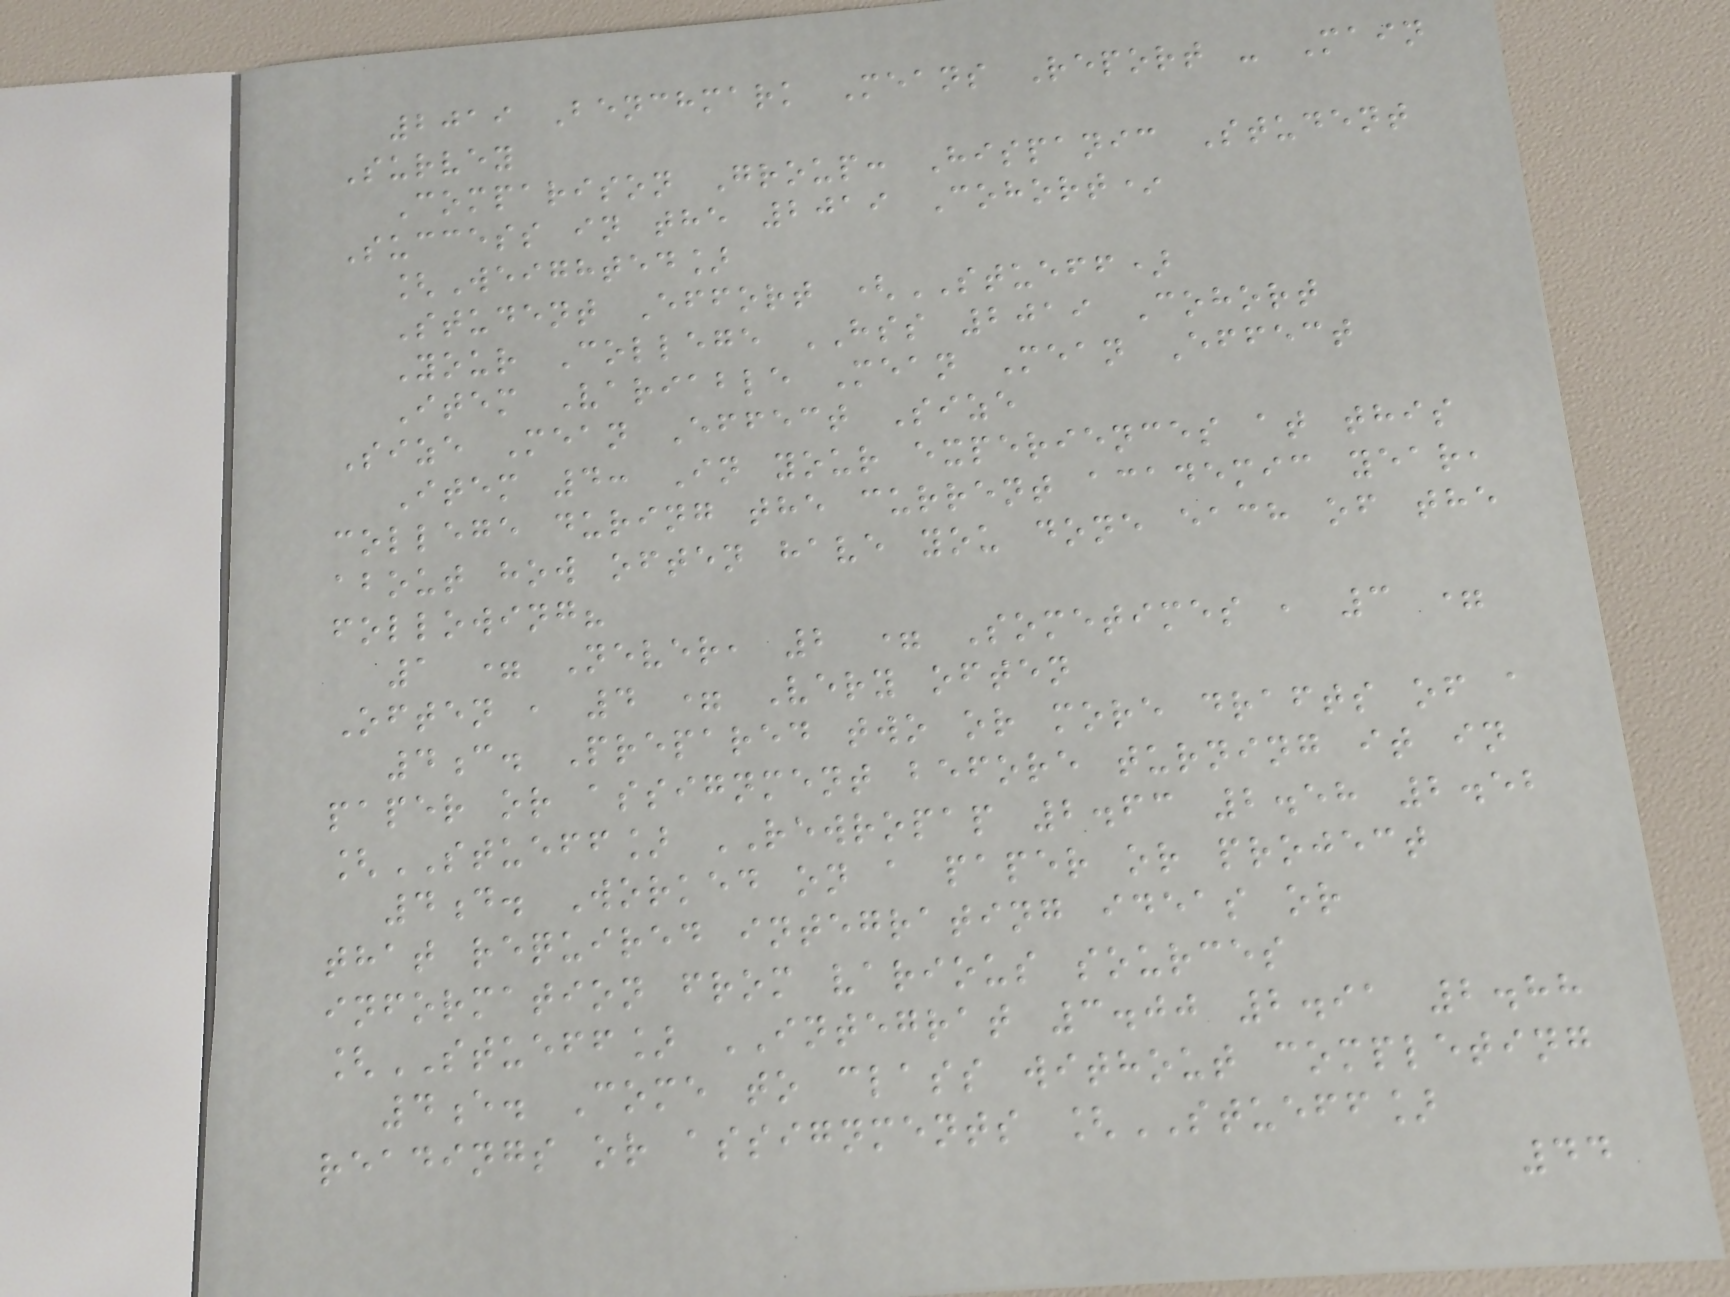2019 Benchmark Means Report - Main
Survey
Comparison Group: Hispanic Student
Success in the 2019 Cohort*
[Weighted]
Student Effort (STUEFF)
Your College HSS 2019 Cohort
Item Variable Mean Mean Effect
Size Mean Effect Size
Item 4: In your experiences at this
college during the current academic year,
about how often have you done each of the
following?
1 = Never, 2 = Sometimes , 3 =
Often , 4 = Very often
4c. Prepared two or more drafts of a
paper or assignment before turning it in
[STUEFF] REWROPAP 2.63 2.58 2.52
4d. Worked on a paper or project
that required integrating ideas or
information from various sources
[STUEFF] INTEGRAT 3.00 2.91 2.88
4e. Come to class without completing
readings or assignments [STUEFF]
44
